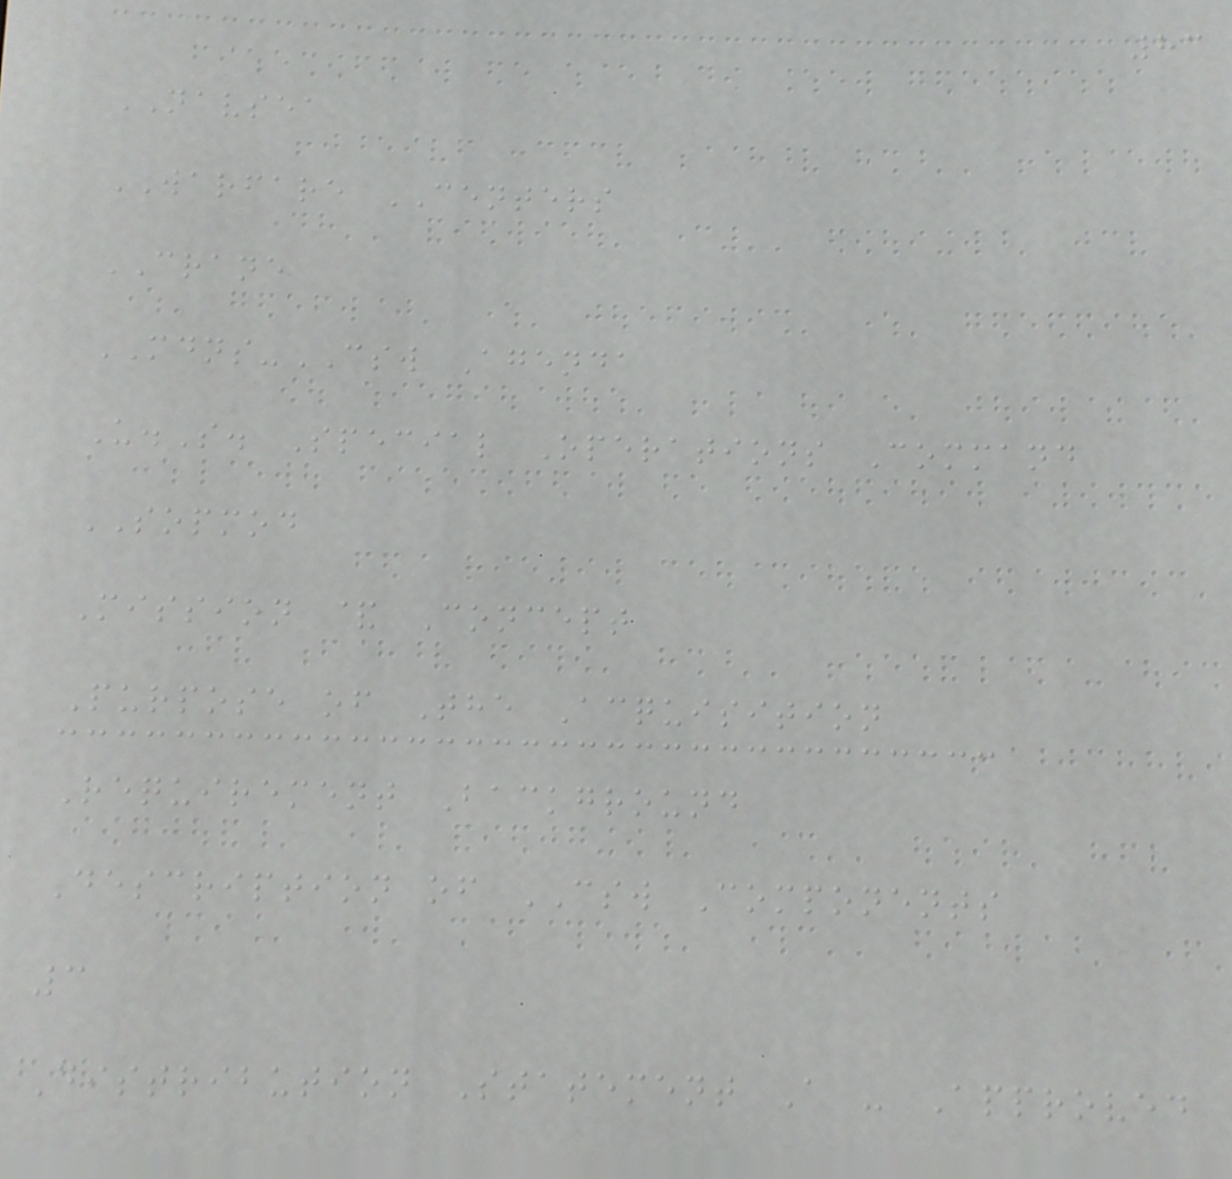83
NAVSEA
WARFARE CENTERS
CRANE
MDNS-CSW Agenda
U.S. Special Operations Command
SOPMOD
Mission & Concept
Purpose of The Acquisition
Requirement Background
Description of CSW Components
3
Distribution Statement A - Approved
